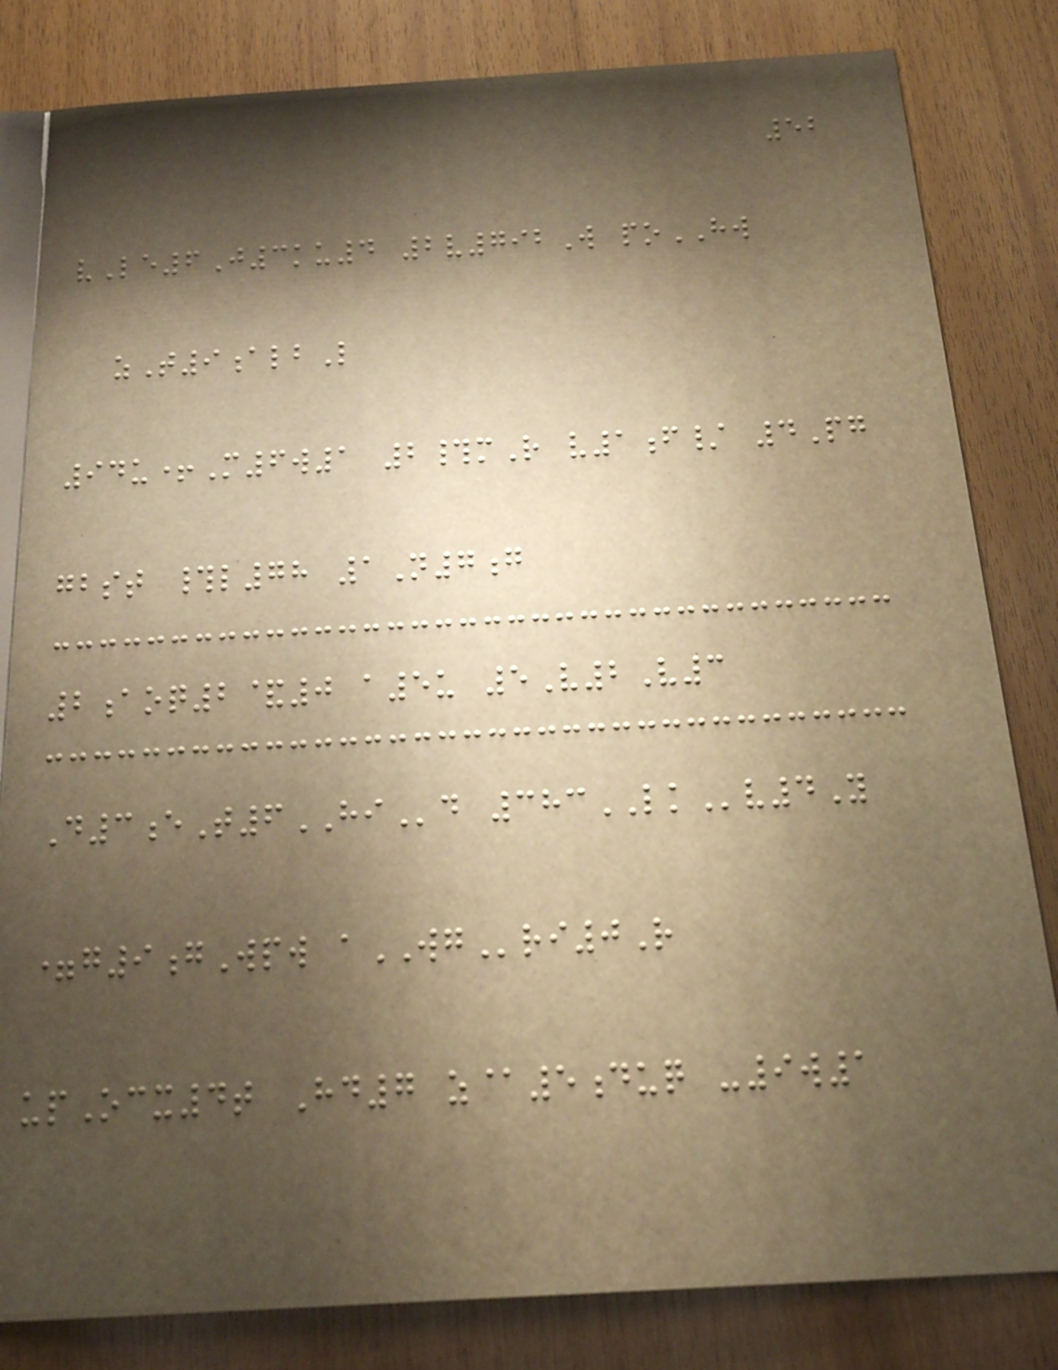52
vLe6J3ku4 2v792W poHW
zT9albL
94u+M6w1 2#mR v1f/ 4Pg
gbst #l78 1N7g
2aoq2&0 a5u 5V2V3
D3eT6HId 383LKv4Y
=g9gWpw aWGri0R
upOcx4t Hd7 z@5duq -9w1
